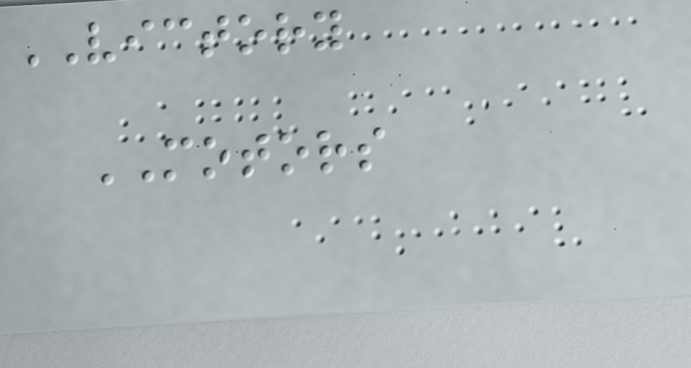VICTORY
MOTORS
